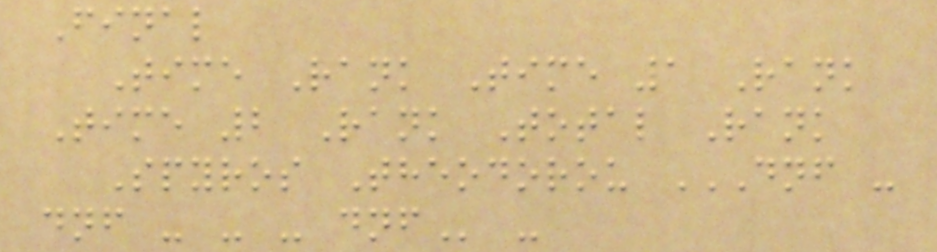Final
Time Rank Time 1 Rank
Time 2 Rank Total Rank
Spyros Theodorou DNF -
DNF - - - DNF -
